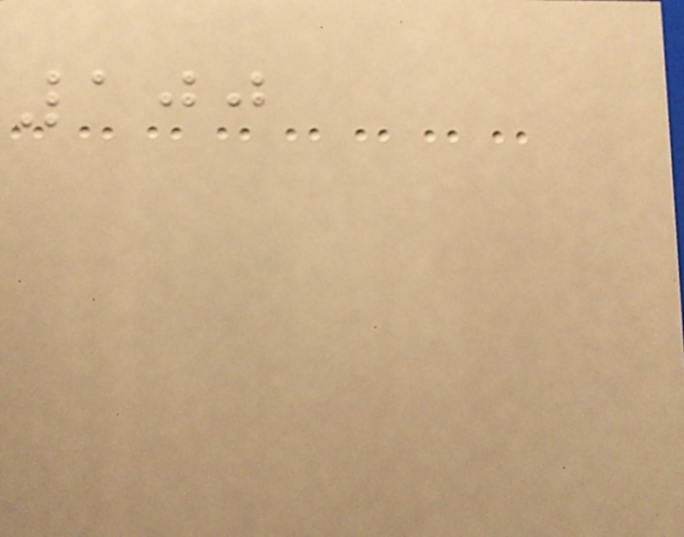100
